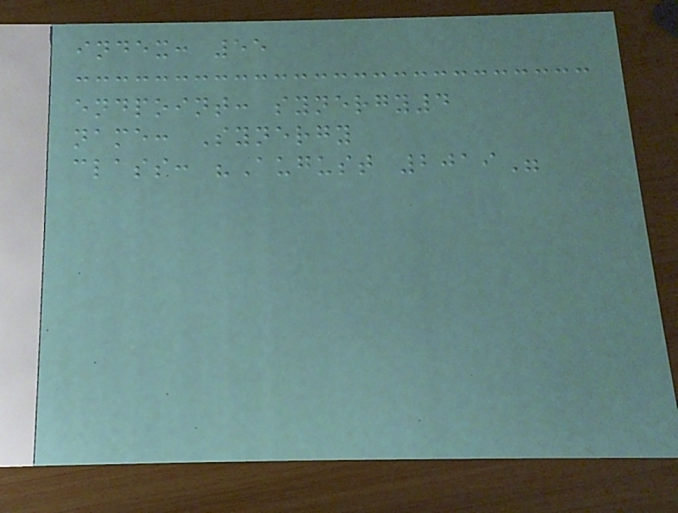index: 55
endpoint: synergy4
name: Synergy
class: "August 2019"
